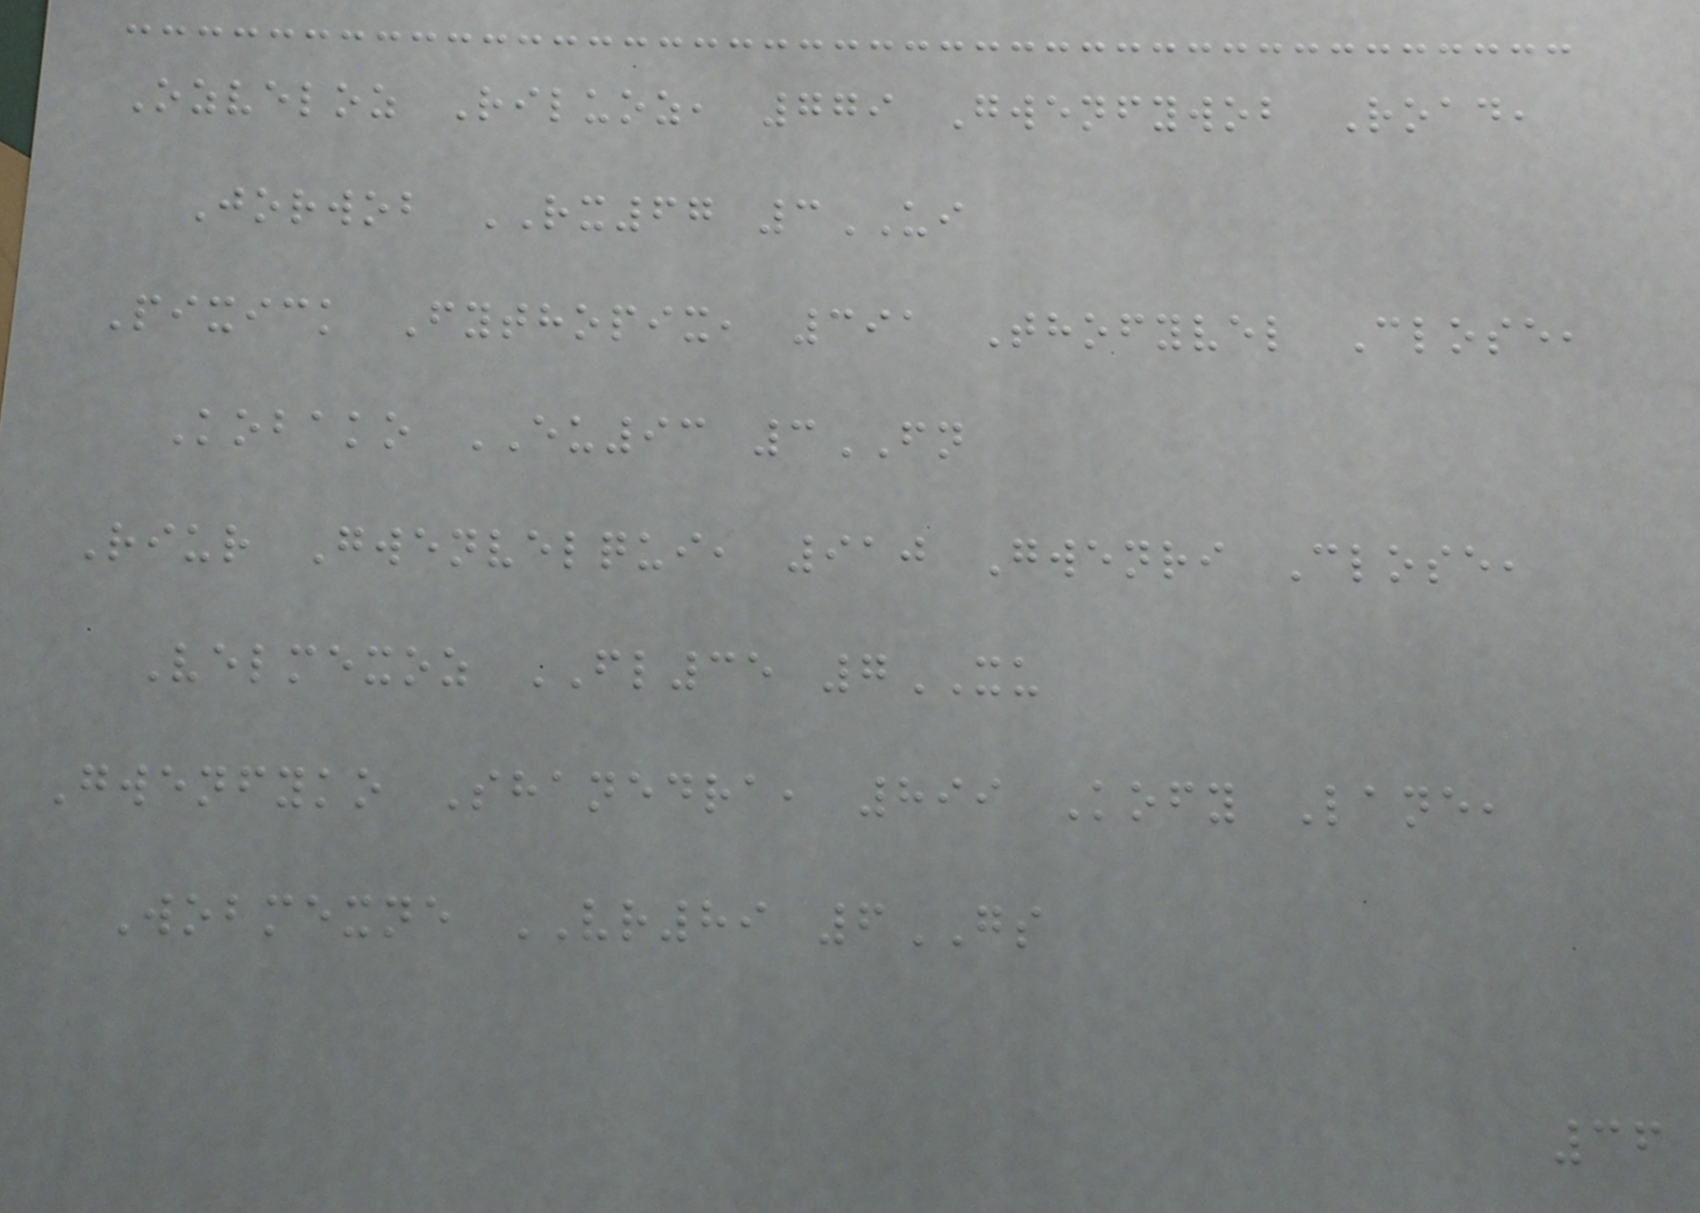Ozveloz Riluoz, 779 Gwenfywob Road,
Jorwob RX67 3UI
Pixick Fythopix, 391 Thofyvel Close,
Kobako EU93 3FN
Riur Gwenvelqui, 910 Gwenri Close,
Velmexoz FL35 7XU
Gwenfyko Shanedra, 899 Kofy Lane,
Wobmexne VR89 6GS
36
